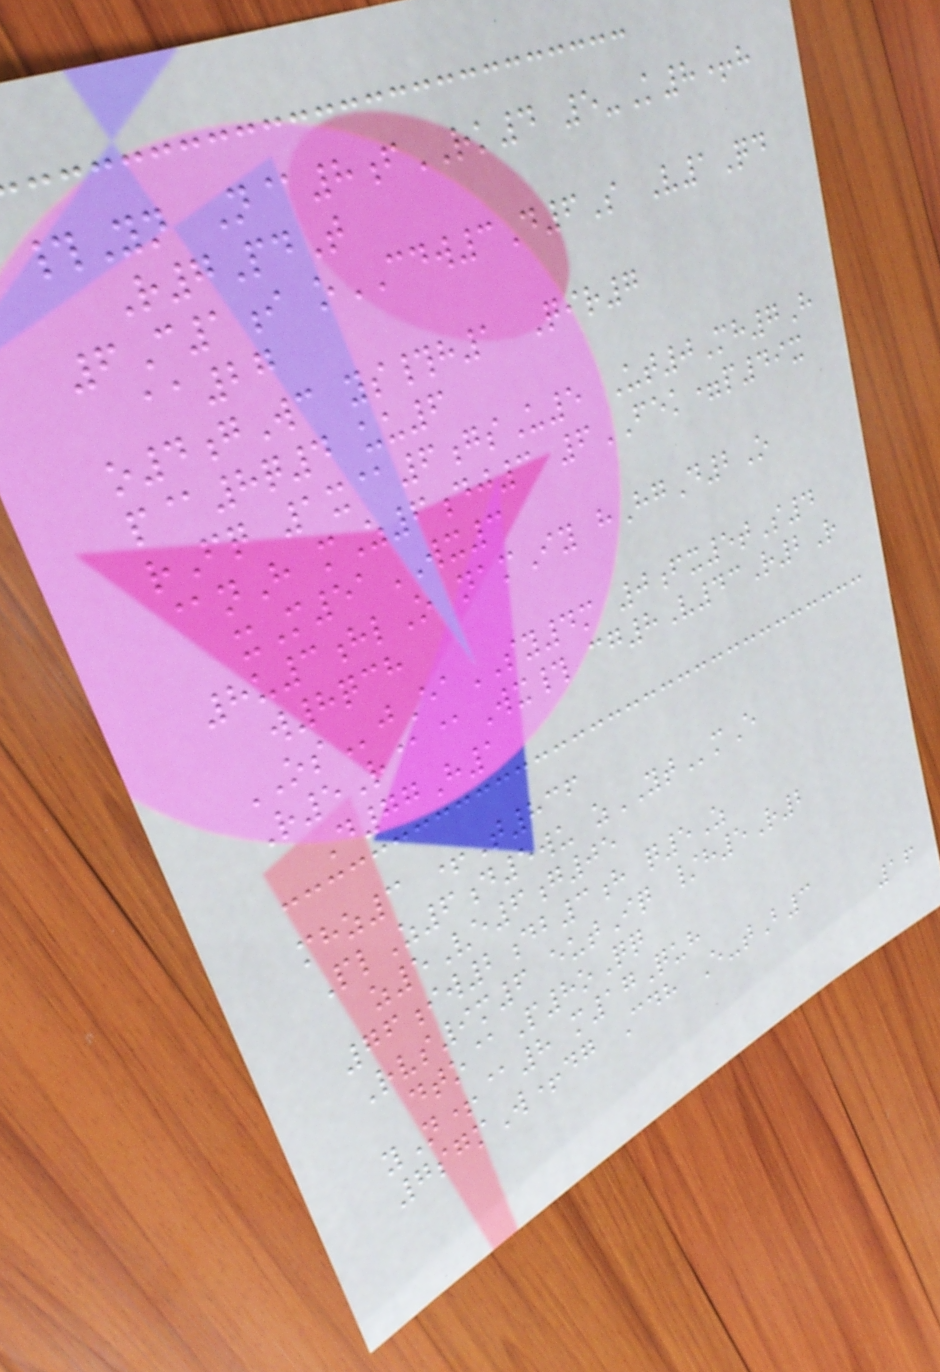#Yn N@8fRK4 5-K8+h
R7PdT
6C1i oCDW3D6S V1Qd
aa27
o4gWc ys#h1 Qir7
p@8q4 uu6
rFq 1x@6gsU5 Ut0Mh7H
@nH mZ6dj3 6FEK=p49x
xM51WX3
8u3hlO namIy hHgD2O
w8qch
OSjEaSY4m 0fx5tS4
R5R@@Wx# cg8V43R2R
D77H1
mhz3 +T836
PlZ6d5wu zYTmE
z5Ve6g05
76iw2db3h q5Z
Rvs9m6 eutIq /h5R2
dto@P8oQq
yN+@8 m17Quh
7sgmW+dg Cdh E-tB3
16
